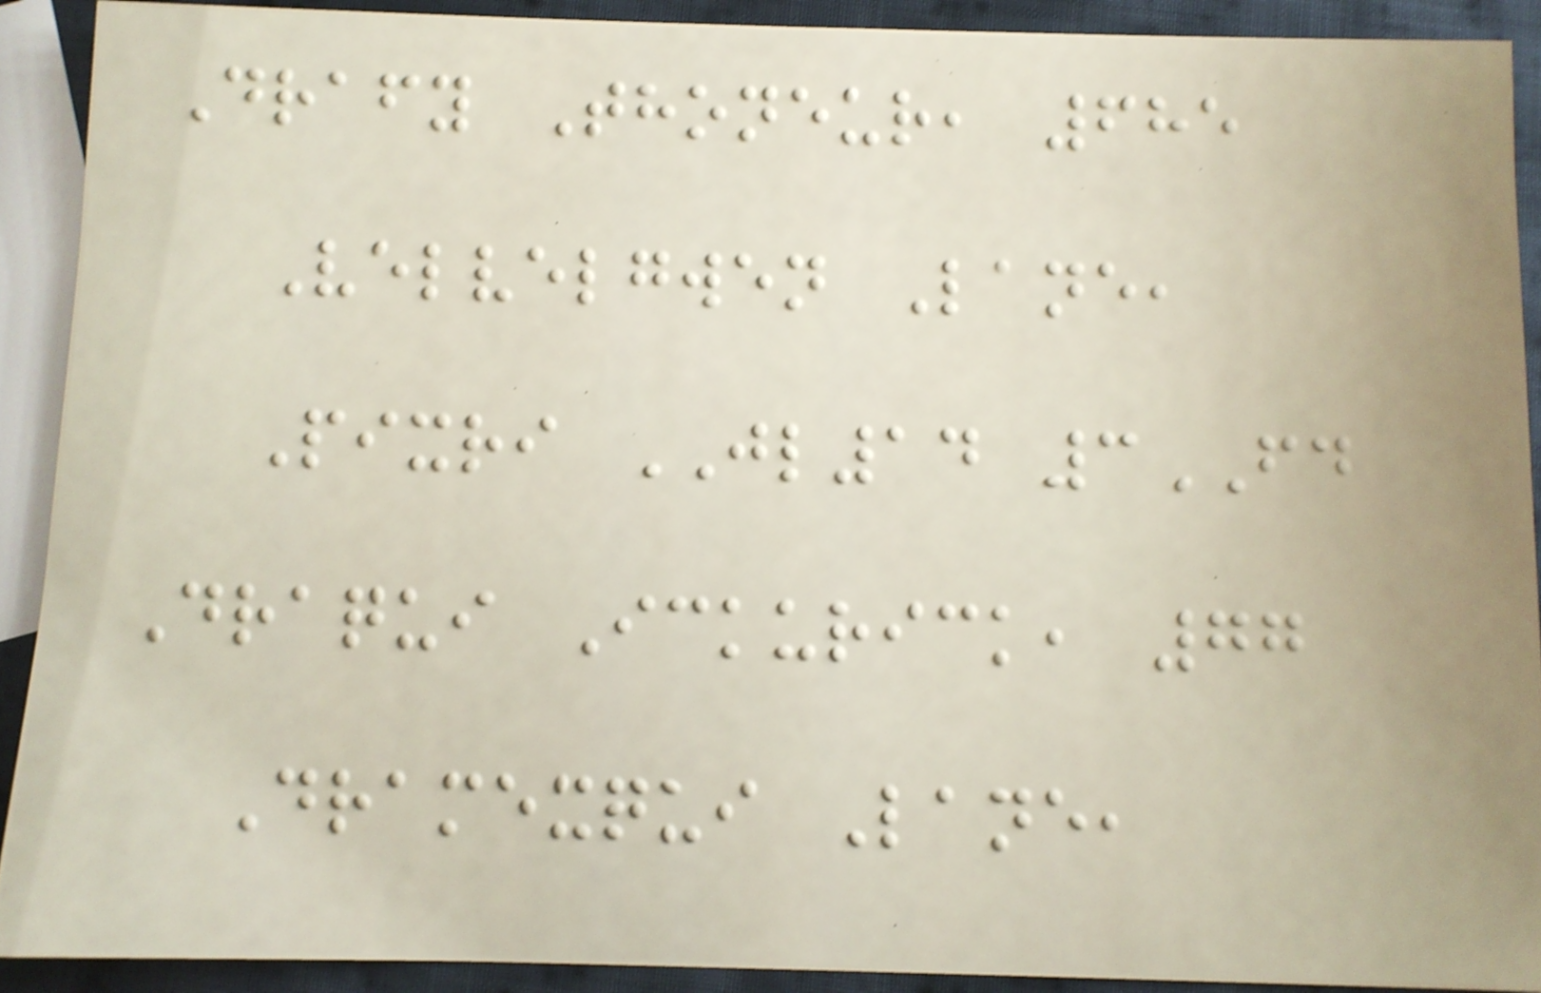Drafy Thoneur, 685
Velvelgwen Lane,
Pixri JL14 3FD
Draqui Ickurick, 77
Dramexqui Lane,
